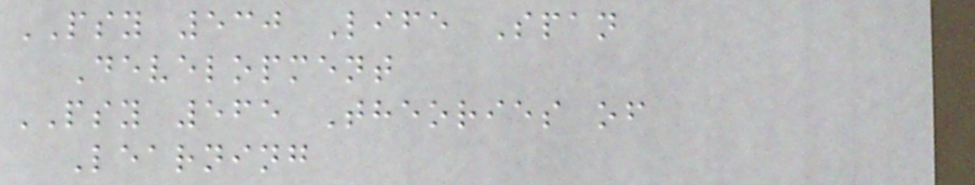PSY 530 Life Span
Development
PSY 565 Theories of
Learning
